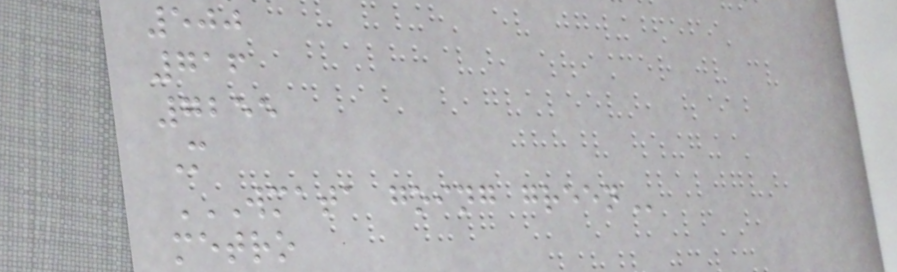500
716
7255
M
WMATA GOING GREEN
metro
